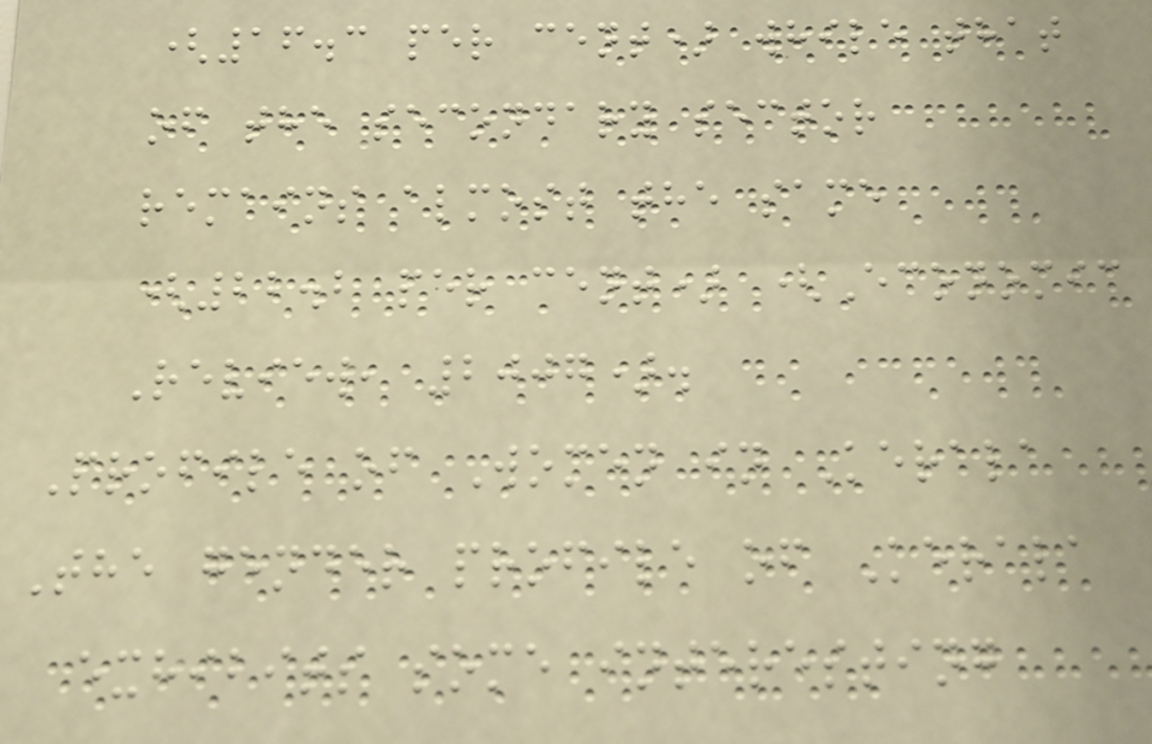(16.3 per cent) while that
of the secondary sector
remains almost the same
(22.2 per cent) (Economic
Review, 2007).
Profile of Women in Kerala
The gender profile of Kerala
exhibits some interesting
